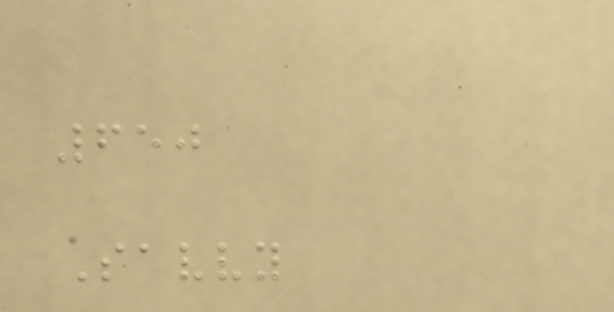650
Savvy
